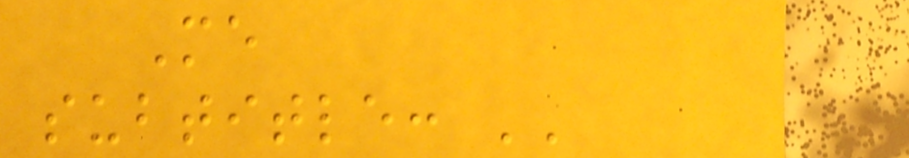Me
subtitle: ''
